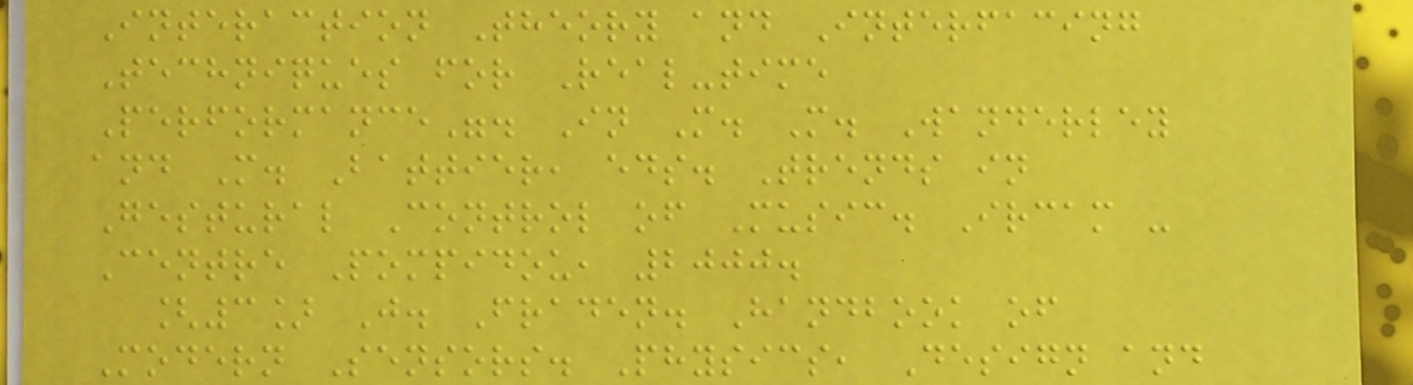Interaction Theory and Interfacing
Techniques for Real-time
Performance". In M. M. Wanderley
and M. Battier, eds. Trends in
Gestural Control of Music. Ircam -
Centre Pompidou, 2000.
[3] J. Fraden. Handbook of
Modern Sensors. Physics, Design and
